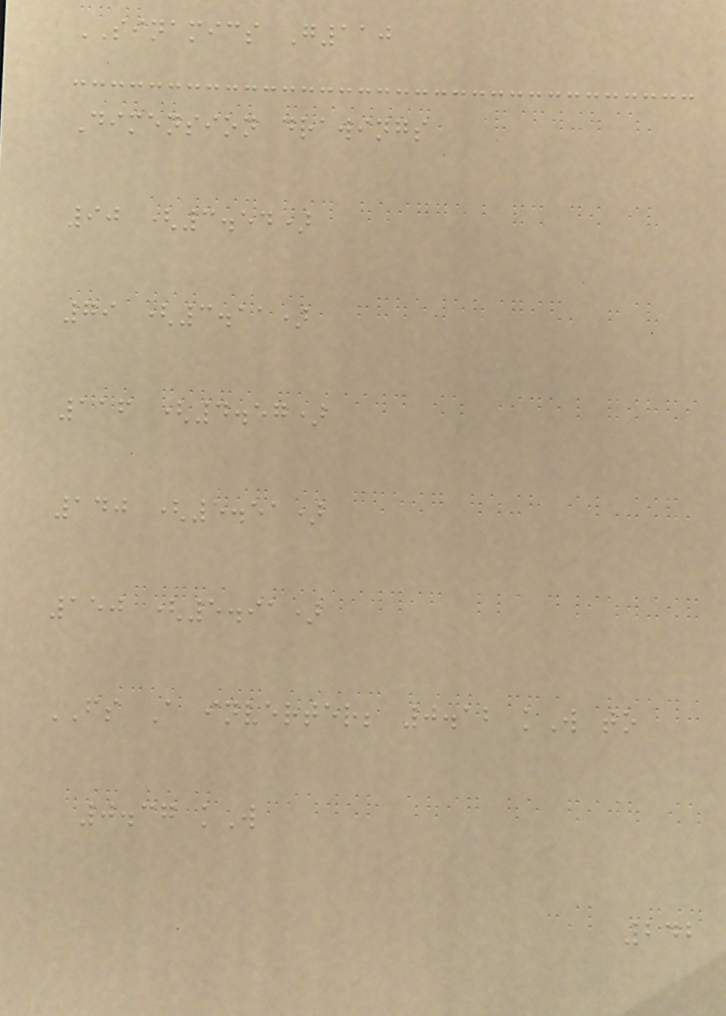SINAMICS G110
Dimension drawings
90 (3.54)
79 (3.11)
116 (4.57)
140 (5.51)
150 (5.91)
FS A inverter; 0.12 kW to
0.37 kW
242
